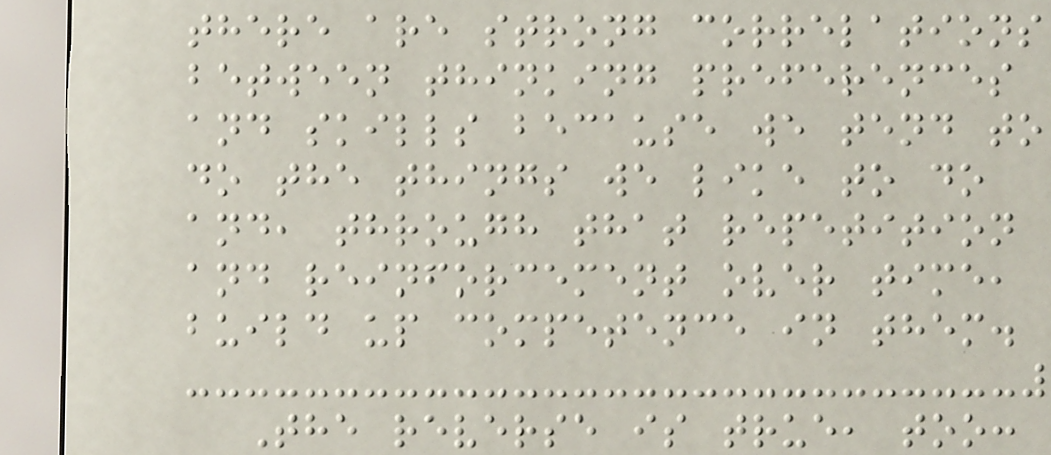there are strong correlations
between thinking preferences
and skills because we tend to
do the things we like to do
and, through that repetition
and reinforcement over time,
build up competence in them.
The reverse is true, too:
